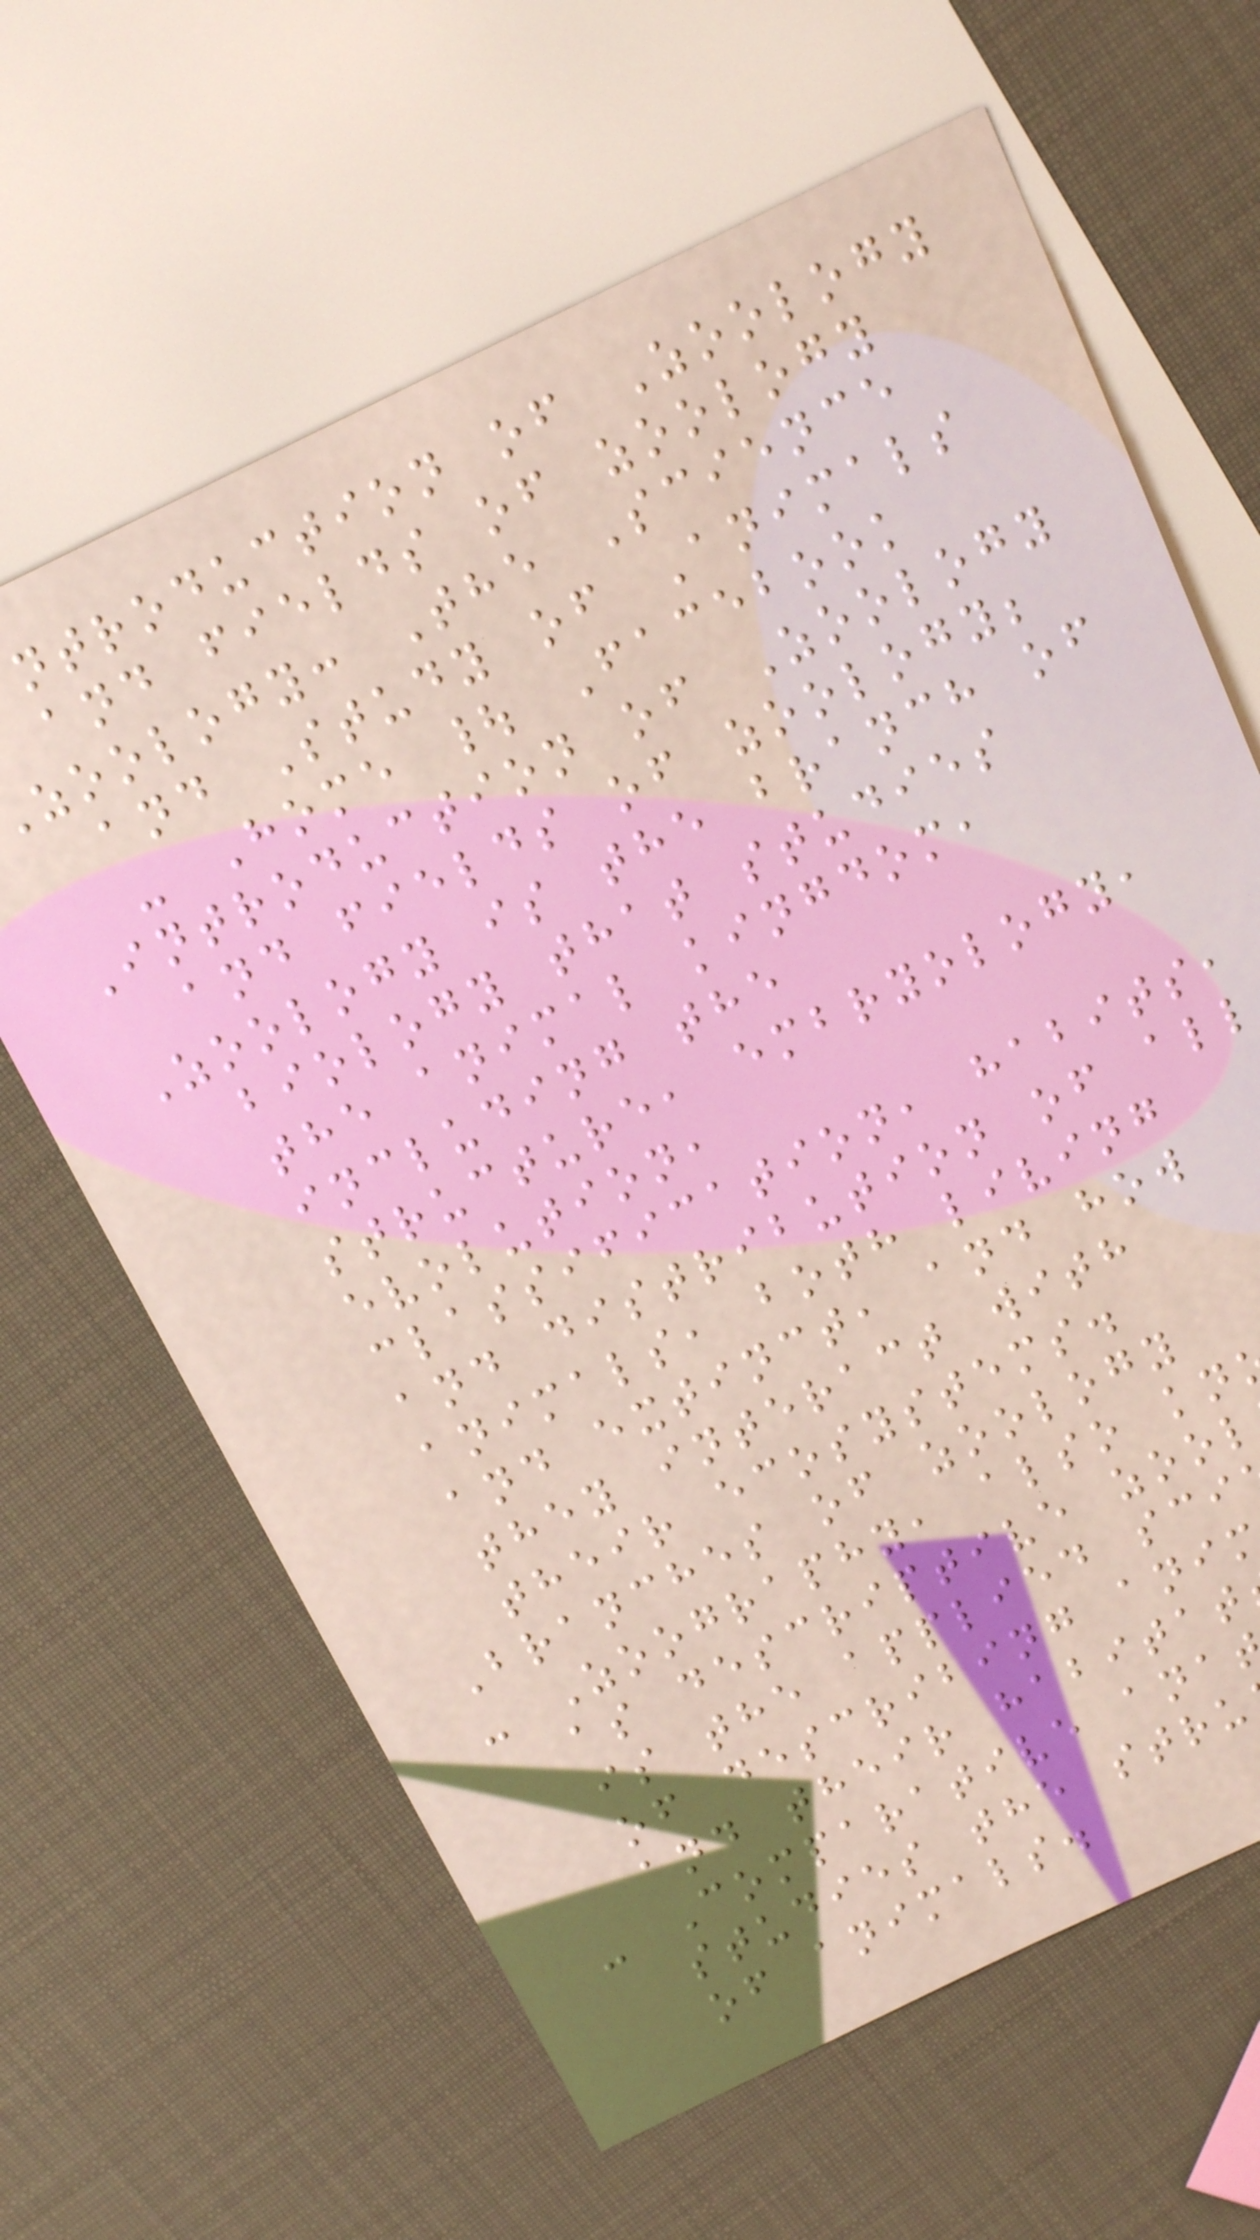ntroduction of Zoology
and fields of zoology
zoology: The Science
and Study of Animals
- Home | Facebook
Introduction of Zoology
and fields of zoology;
Zoology is the branch of
biology that studies
the animal kingdom,
including the
structure, embryology,
evolution,
classification, habits,
and distribution of all
animals, both living
and extinct, and how
they interact with
their ecosystems.
Branches of zoology
- Zoography, also kn
as descriptive zool
is the applied sci
of describing anim
and their habitat
- Comparative ana
studies the stru
of animals.
